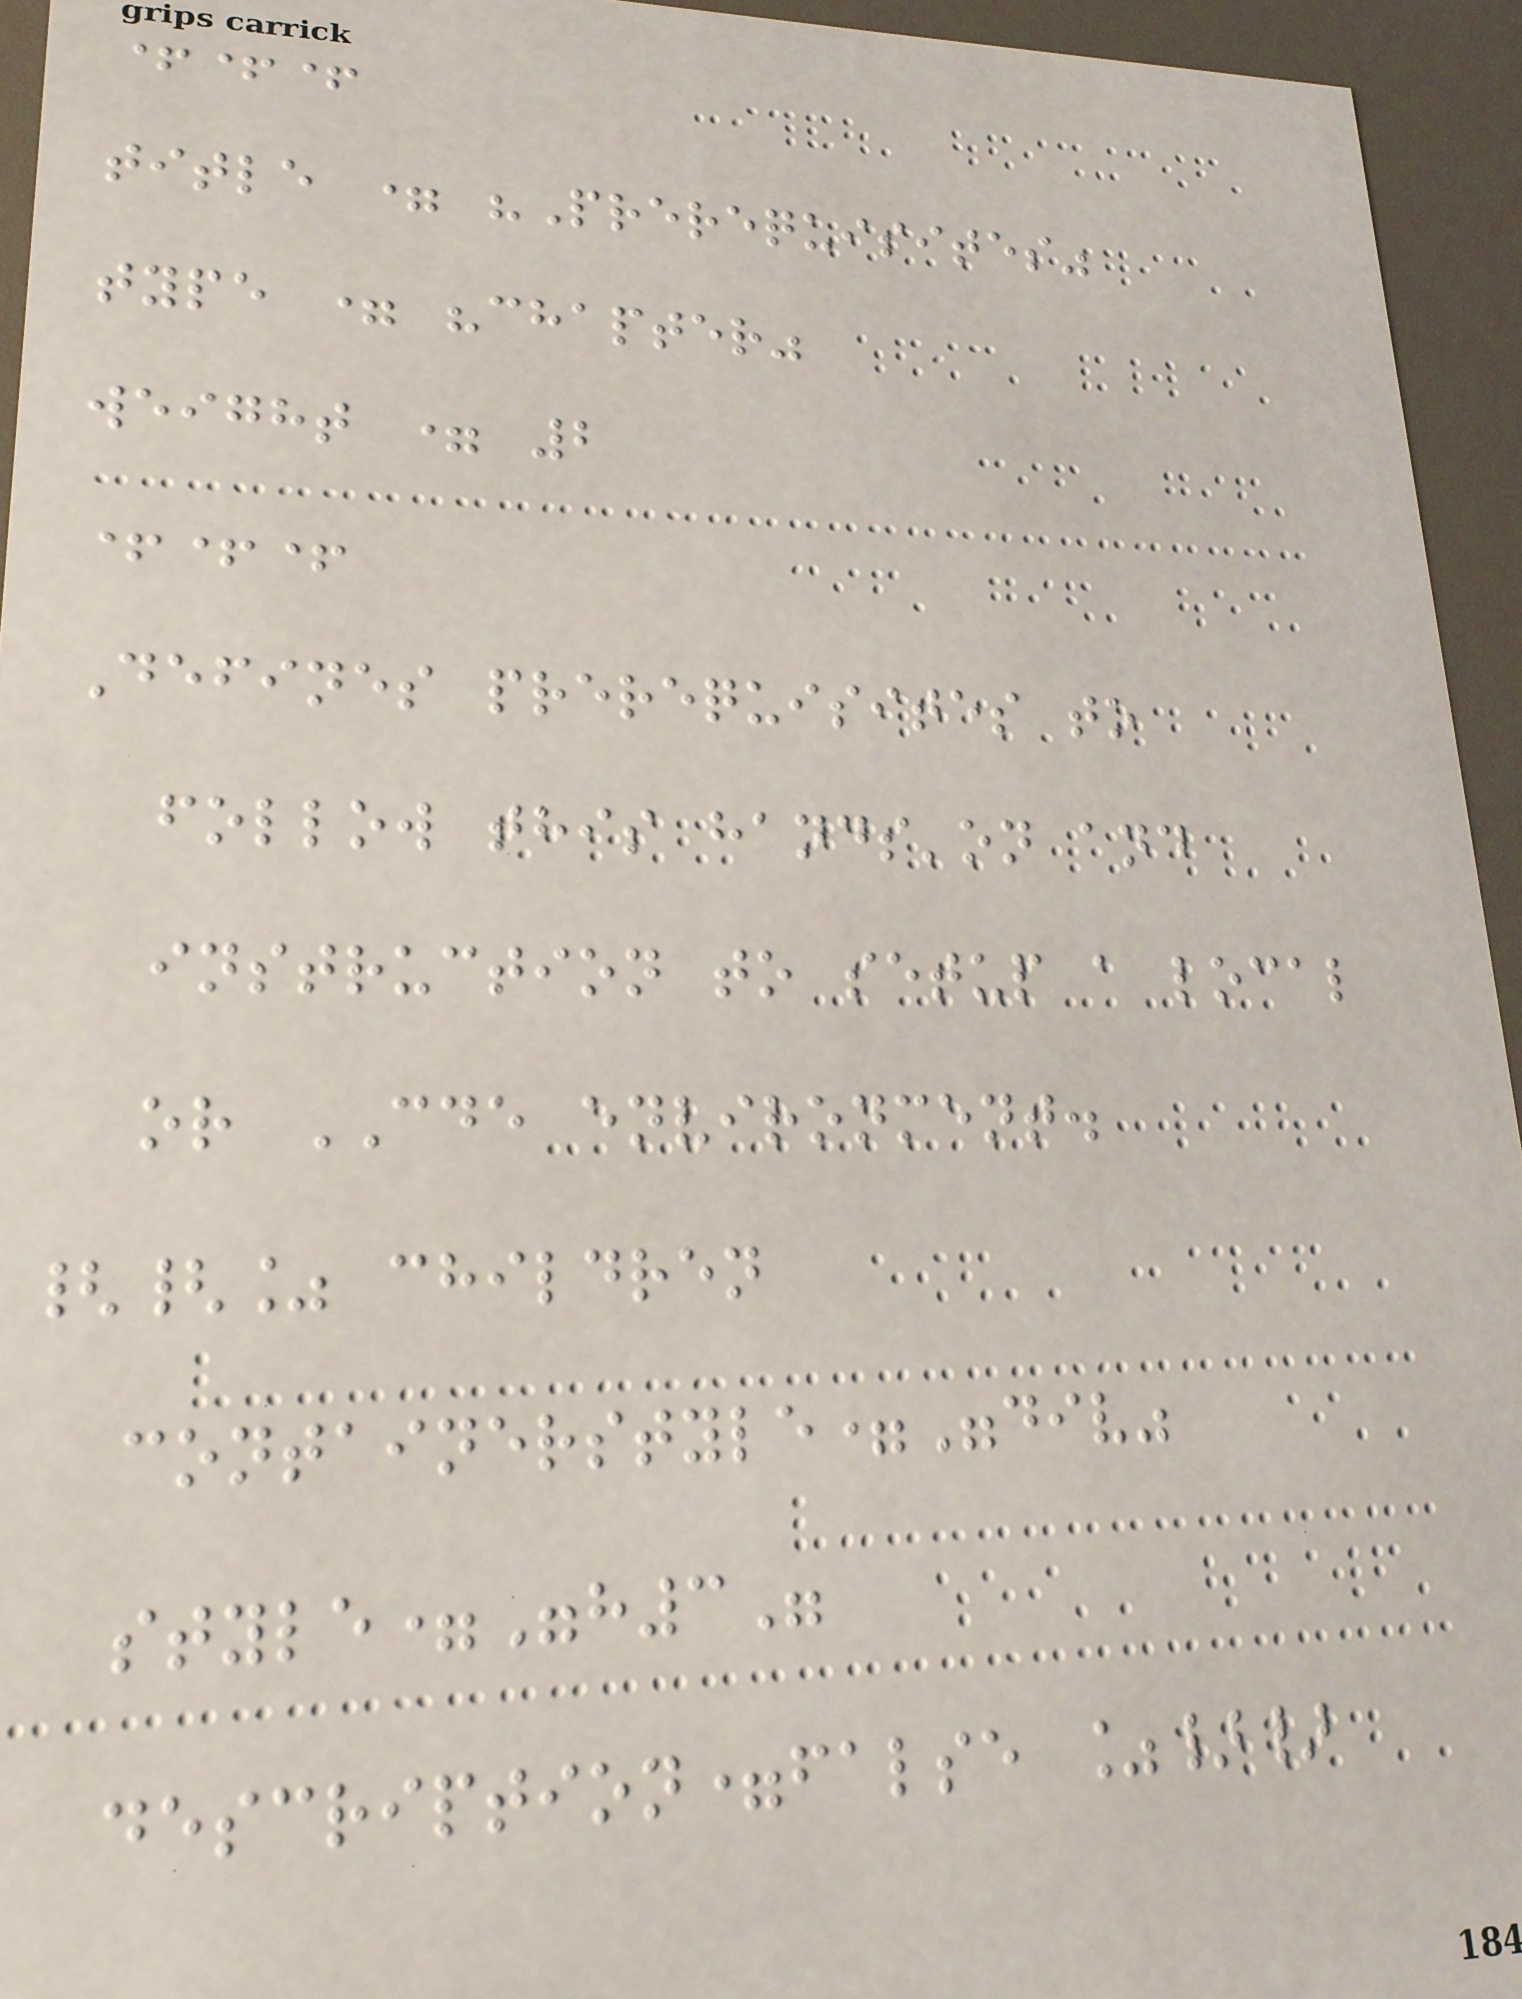+++
title = "Prerequisites"
type = "chapter"
weight = 2
+++
Defines prerequisites to
follow this hands'on and
instruction to setup a local
or CDE environment.
{{% children
containerstyle="div"
style="h3"
description=false %}}
